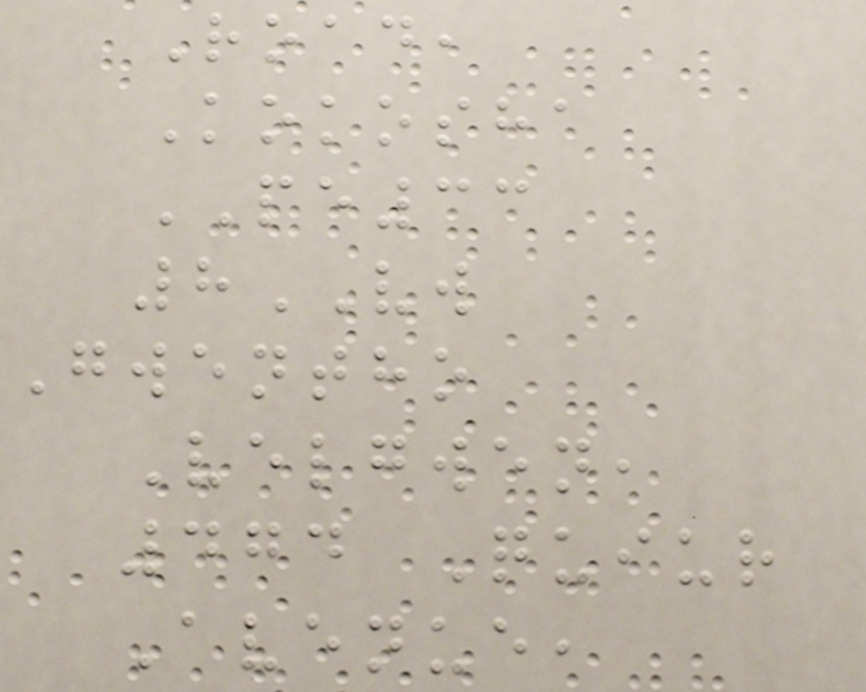Road,
Kokosha
PE33
8VW
Gwentho
Velgwen,
474 Quiur
Avenue,
